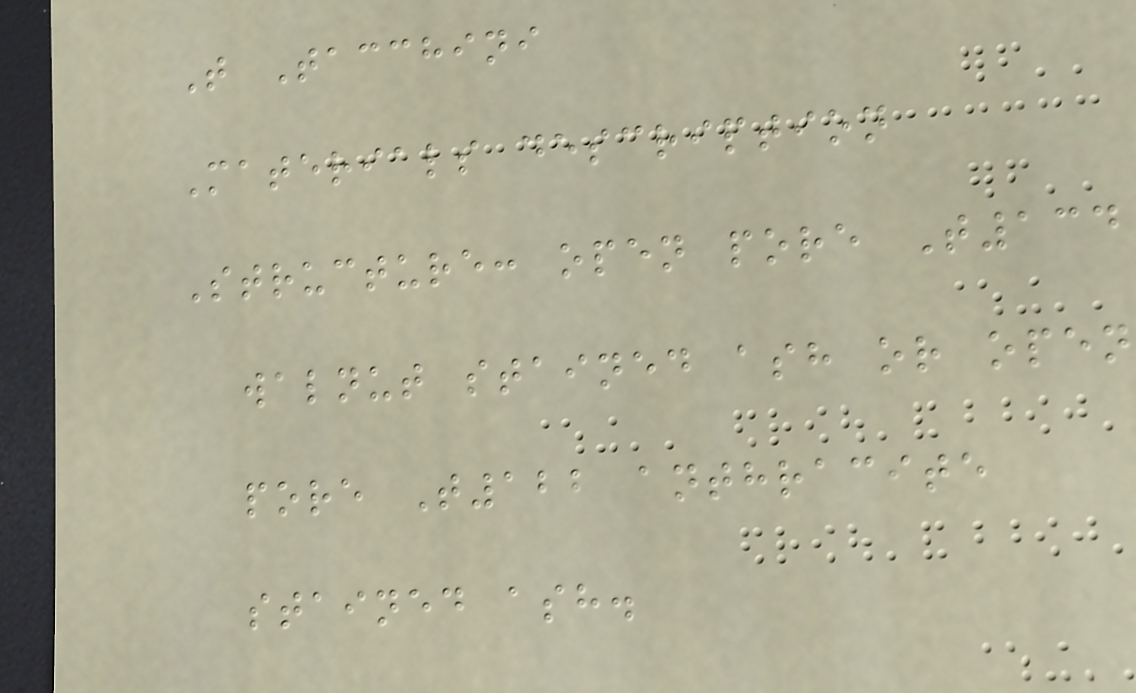T Tacchini
Materials description
Structure: open pore T134
walnut stained ash or open
pore T122 anthracite
stained ash.
